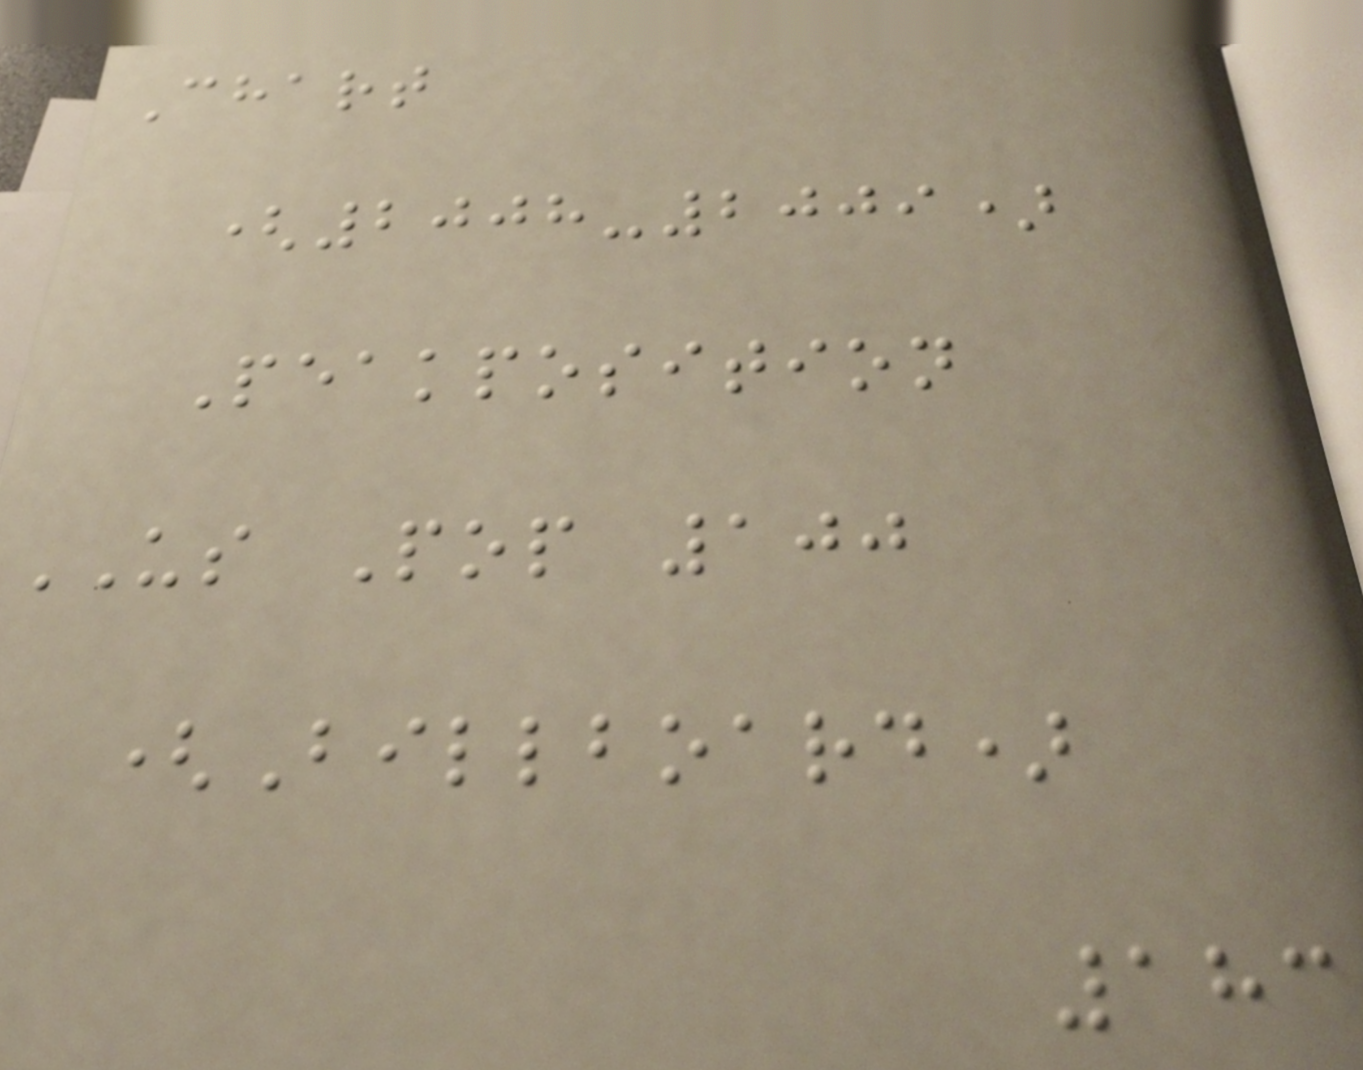Chart
(2008-2009)
Peakposition
US Pop 100
(Billboard)
183
